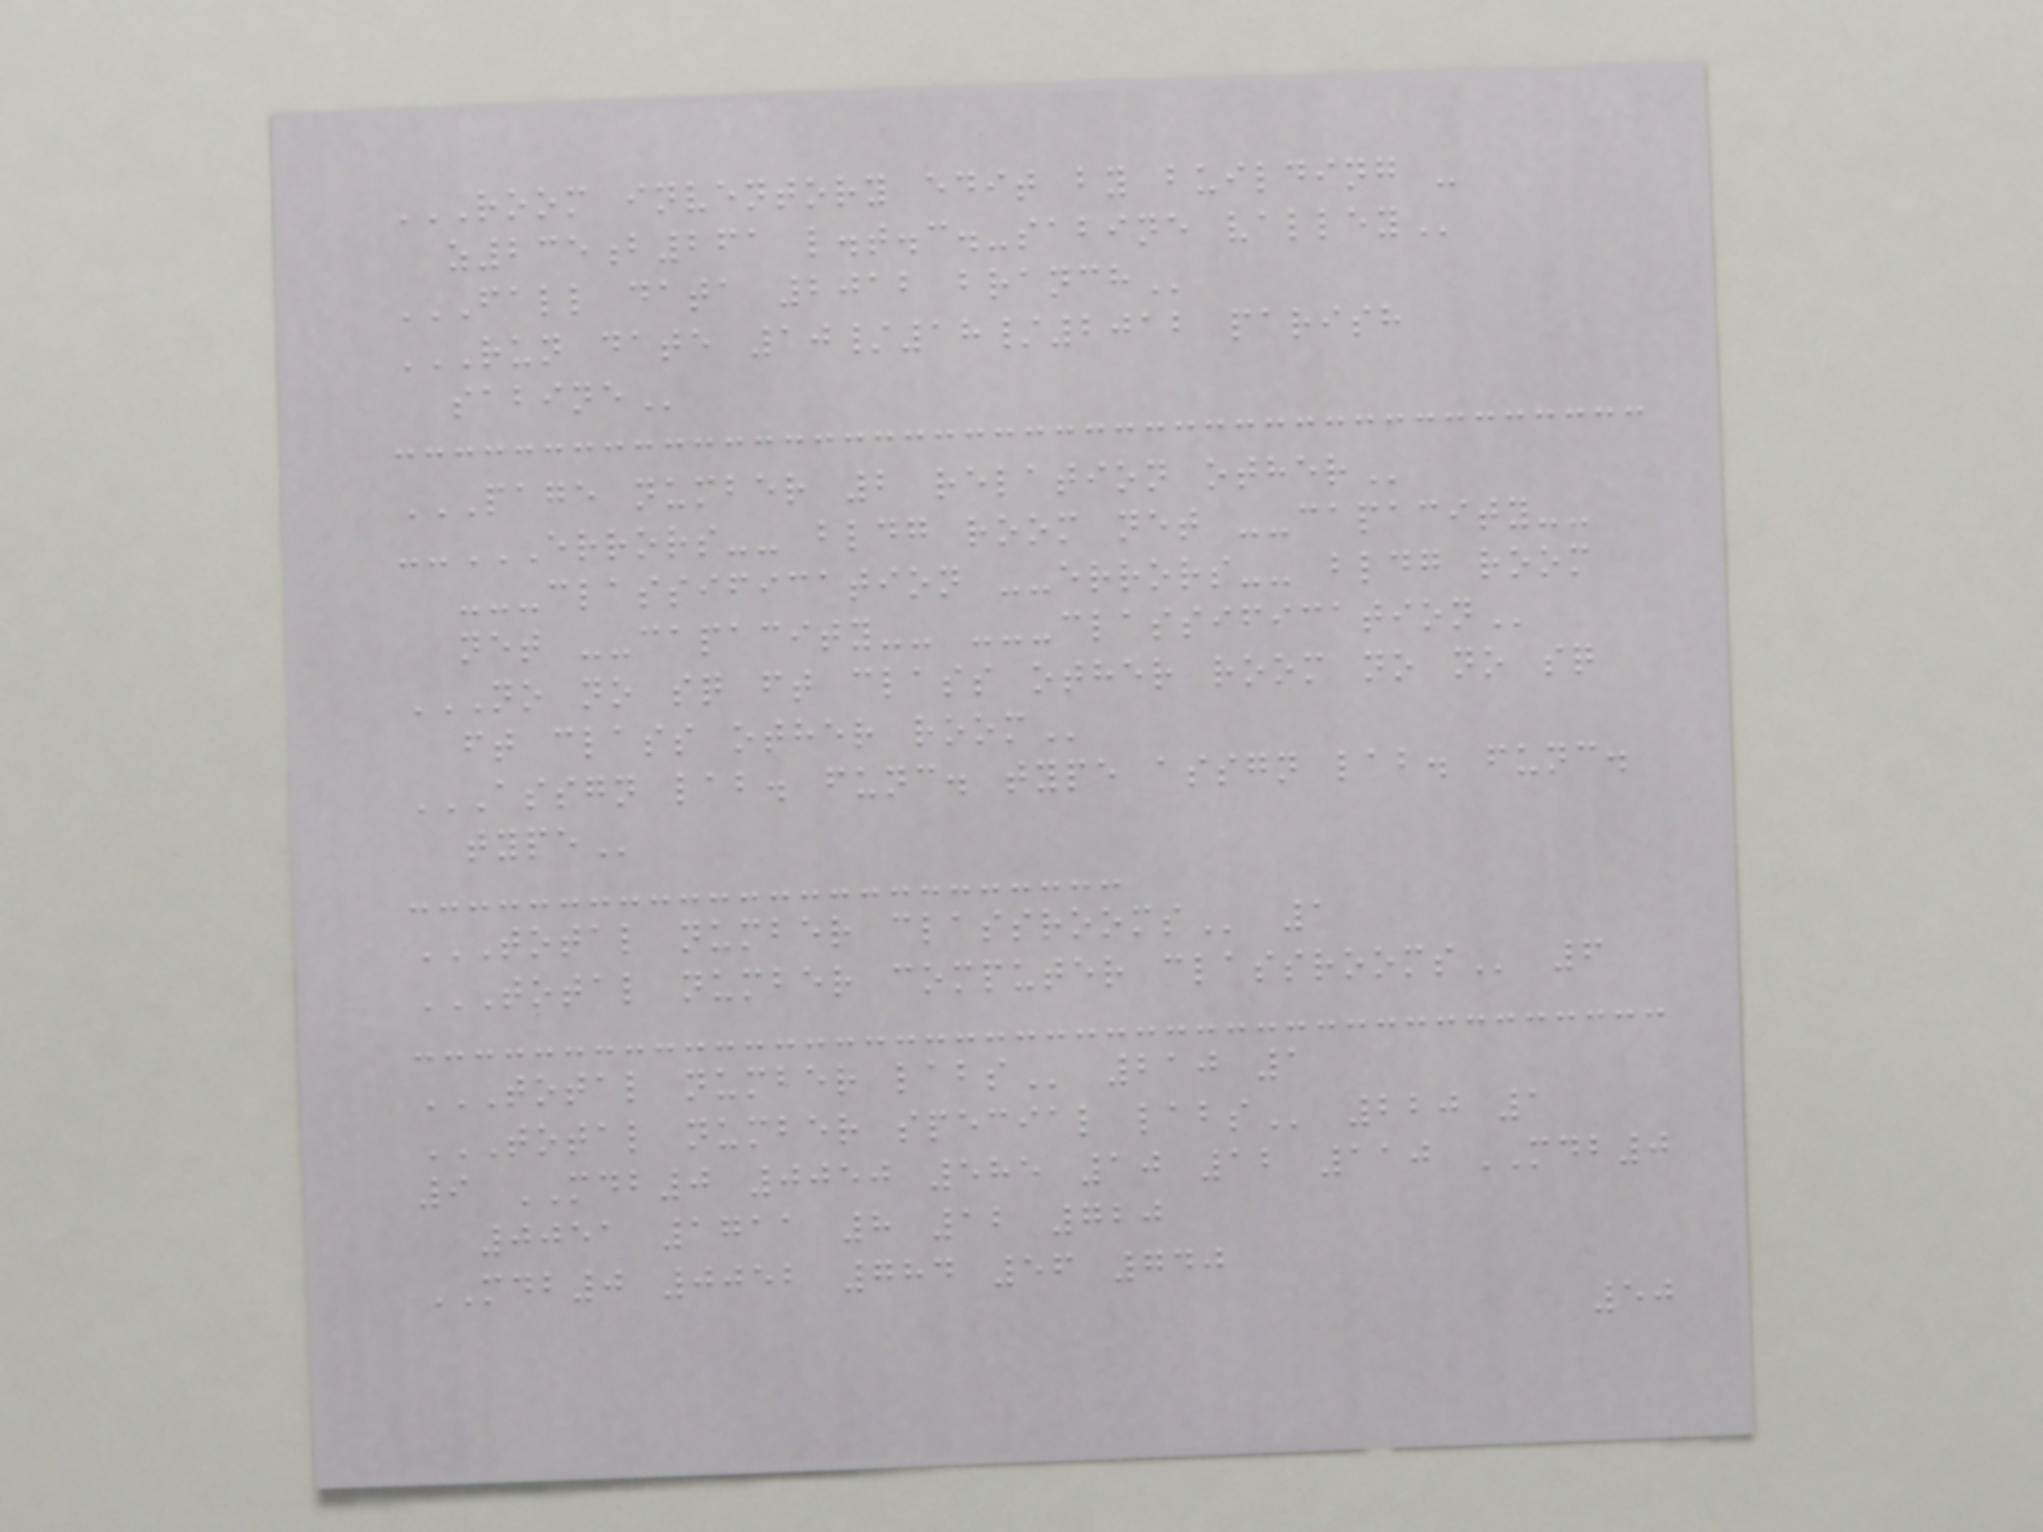ROOM INVENTORY EDIT BY BUILDING -
Z235B261 L.T.C.-SABINE VALLEY
FALL DATA 2012 BRANCH
RUN DATE 10/18/2012 PARISH
SABINE
PAGE NUMBER 2 RELATION OTHER
--ERRORS-- BLDG ROOM NET --CAPACITY--
---CLASSIFICATION --ERRORS-- BLDG ROOM
NET --CAPACITY-- ---CLASSIFICATION
NO NO SQ FT CLASS OTHER ROOM NO NO SQ
FT CLASS OTHER ROOM
ASSGN LAB. FUNC. TYPE ASSGN LAB. FUNC.
TYPE
TOTAL NUMBER CLASSROOMS 1
TOTAL NUMBER COMPUTER CLASSROOMS 6
TOTAL NUMBER LABS 210 1
TOTAL NUMBER SPECIAL LABS 220 1
9 MDB0 0050 585 10 12 110 MDB0
0051 1711 8 12 720
MDB0 0052 784 56 740
50
